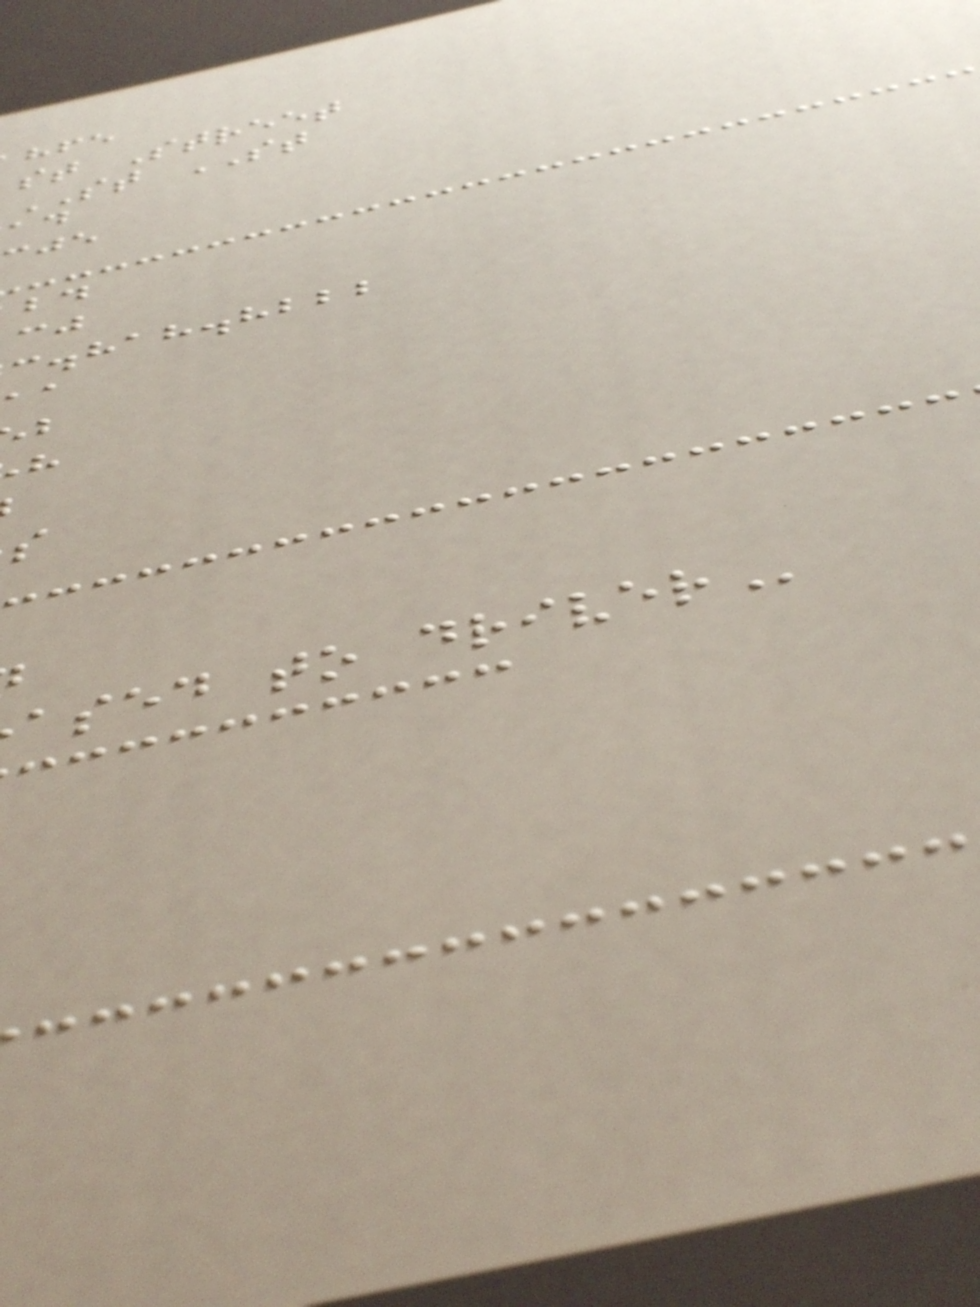st Street
ST ST
c.hah.hbbb
ased to
